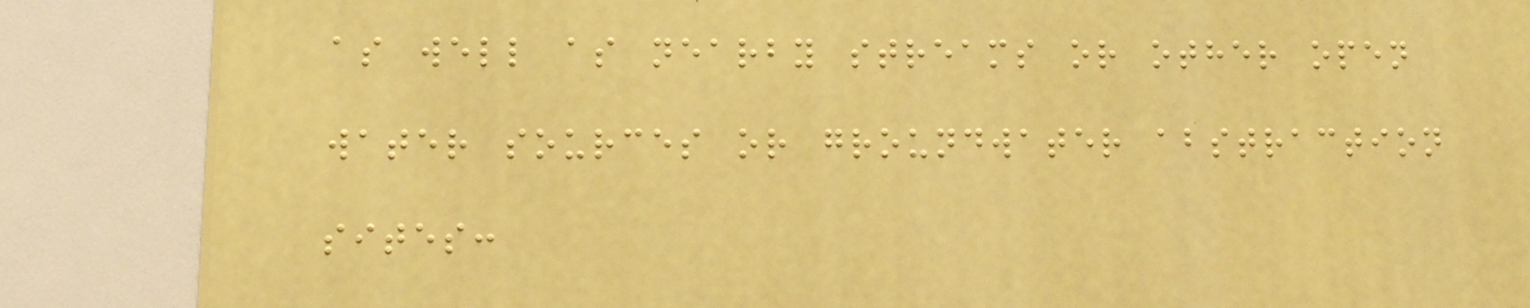as well as nearby streams or other open
water sources or groundwater abstraction
sites:
